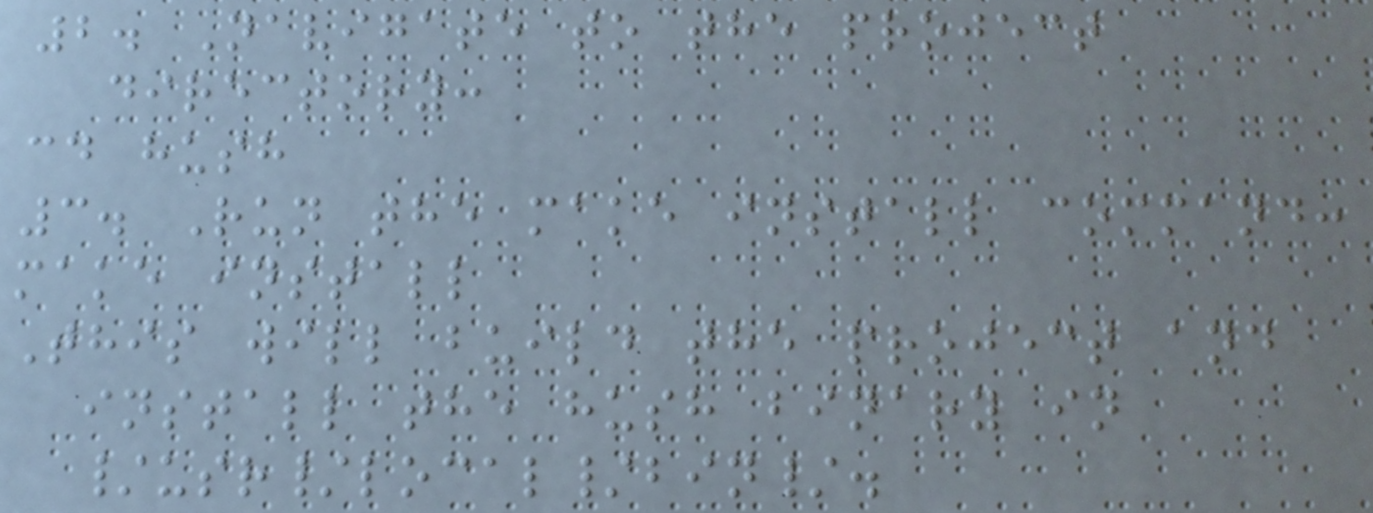2. Navigate to the project
directory:
cd hush
3. Run the make install command:
make install
This will build the project and
install the hush binary in
/usr/local/bin/.
